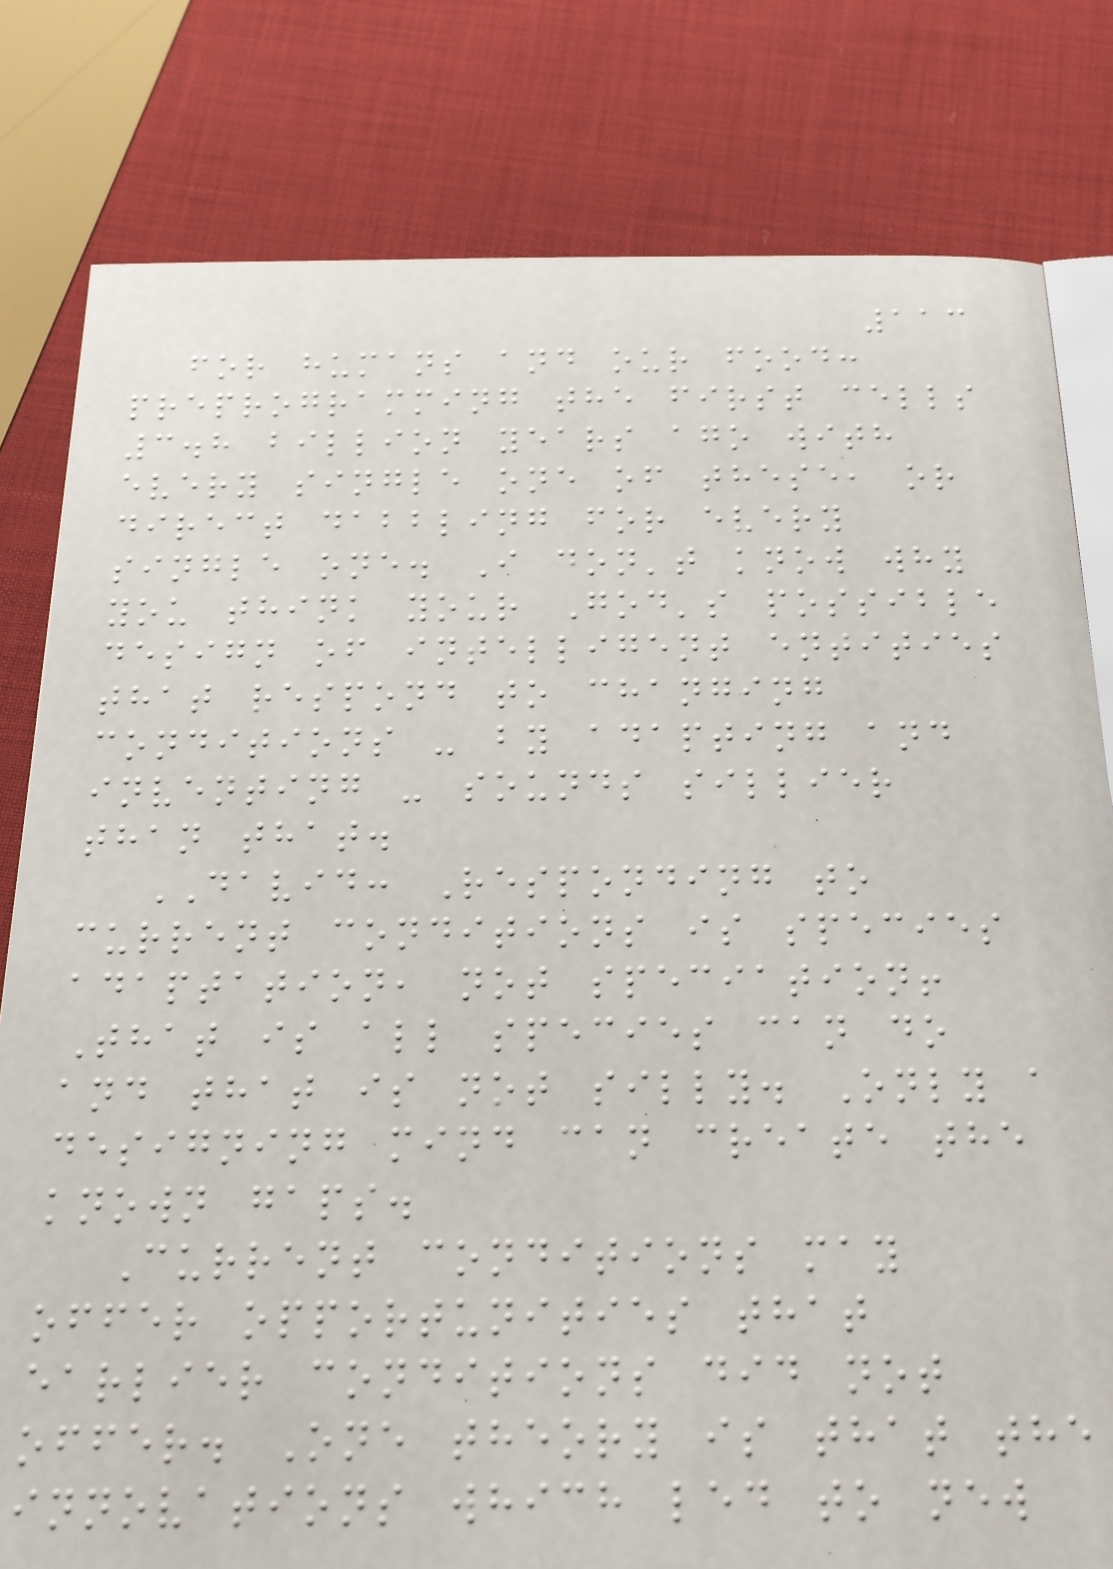113
for humans and our food:
preprogramming the first cells
3.8 billion years ago with
every single one of these, or
direct dabbling for every
single one. I don't know why
you think your God's possible
design of intelligent entities
that respond to changing
conditions - by adapting and
inventing - sounds sillier
than that.
DAVID: Responding to
current conditions is species
adaptation, not speciation!
That is all species can do
and that is not silly. Only a
designing mind can create the
known gaps.
Current conditions may
offer opportunities that
earlier conditions did not
offer. One theory is that the
innovations which led to new
